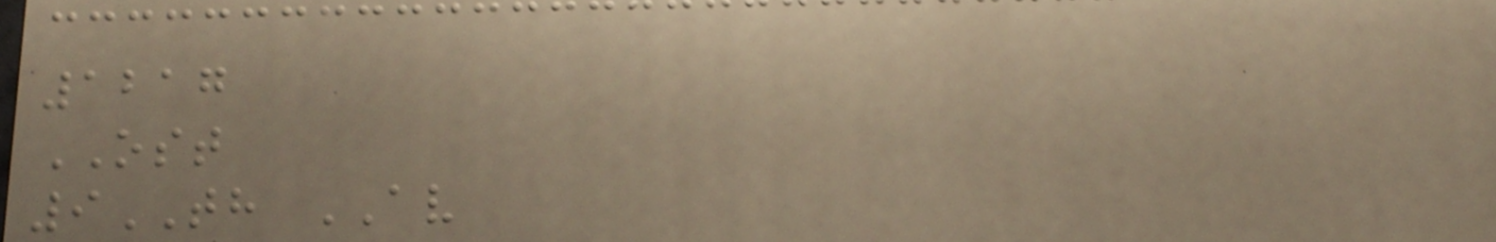1217
OST
9TH AV
